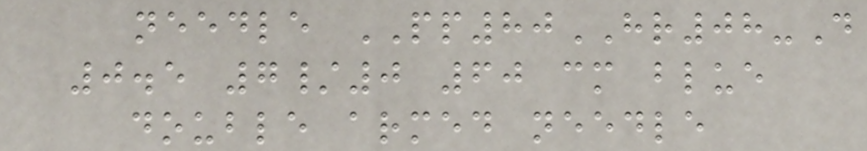needle PP80HR08-D
0.5 7/0 60 cm blue
double armed needle
